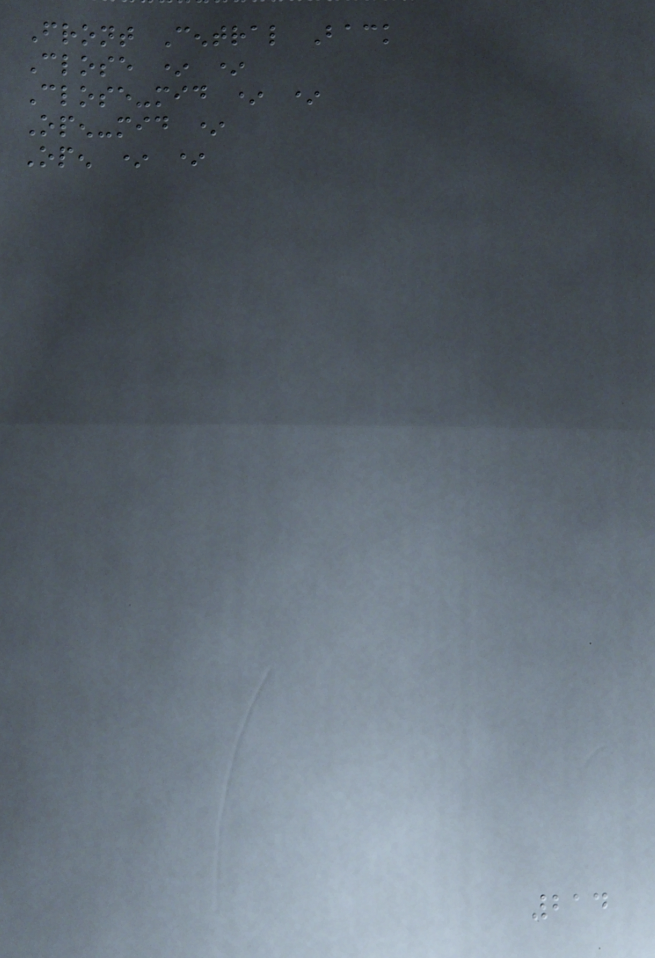Front Central Back
Close * *
Close-mid * *
Open-mid *
Open * *
214
